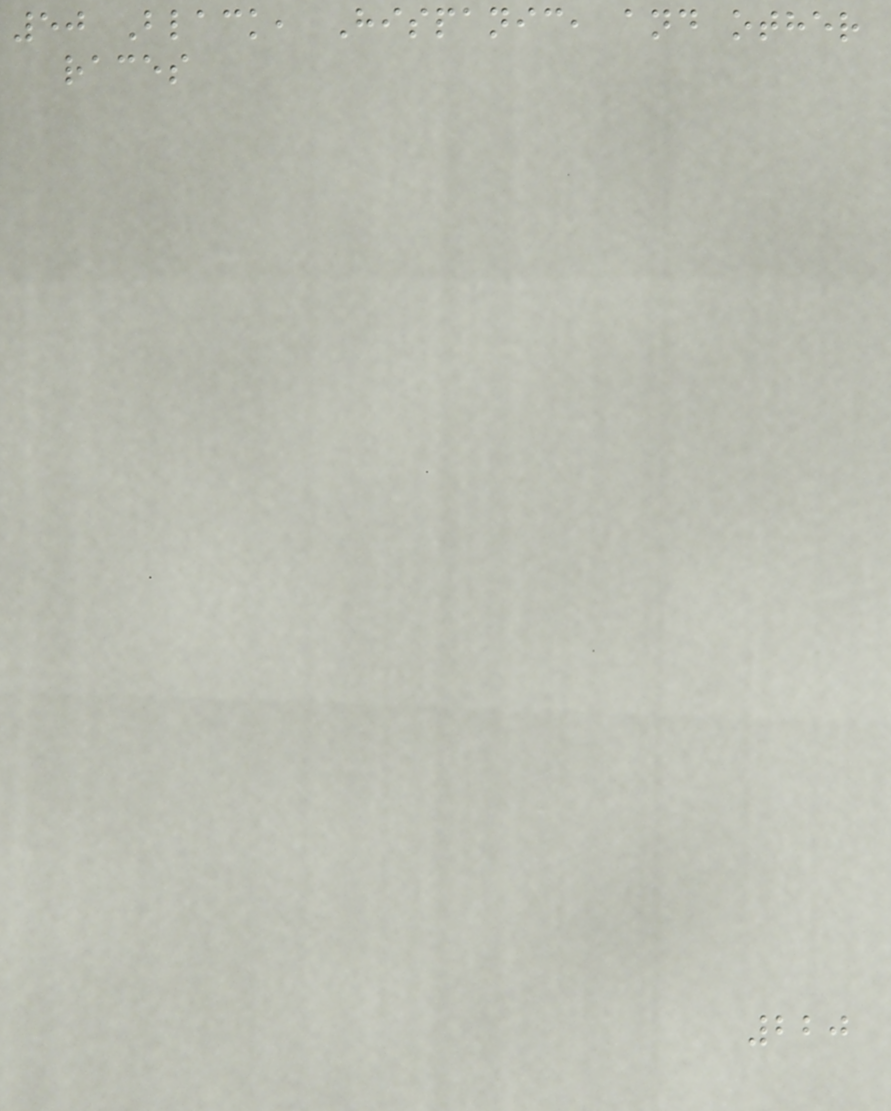50 Black, Hispanic, and other
races
220
